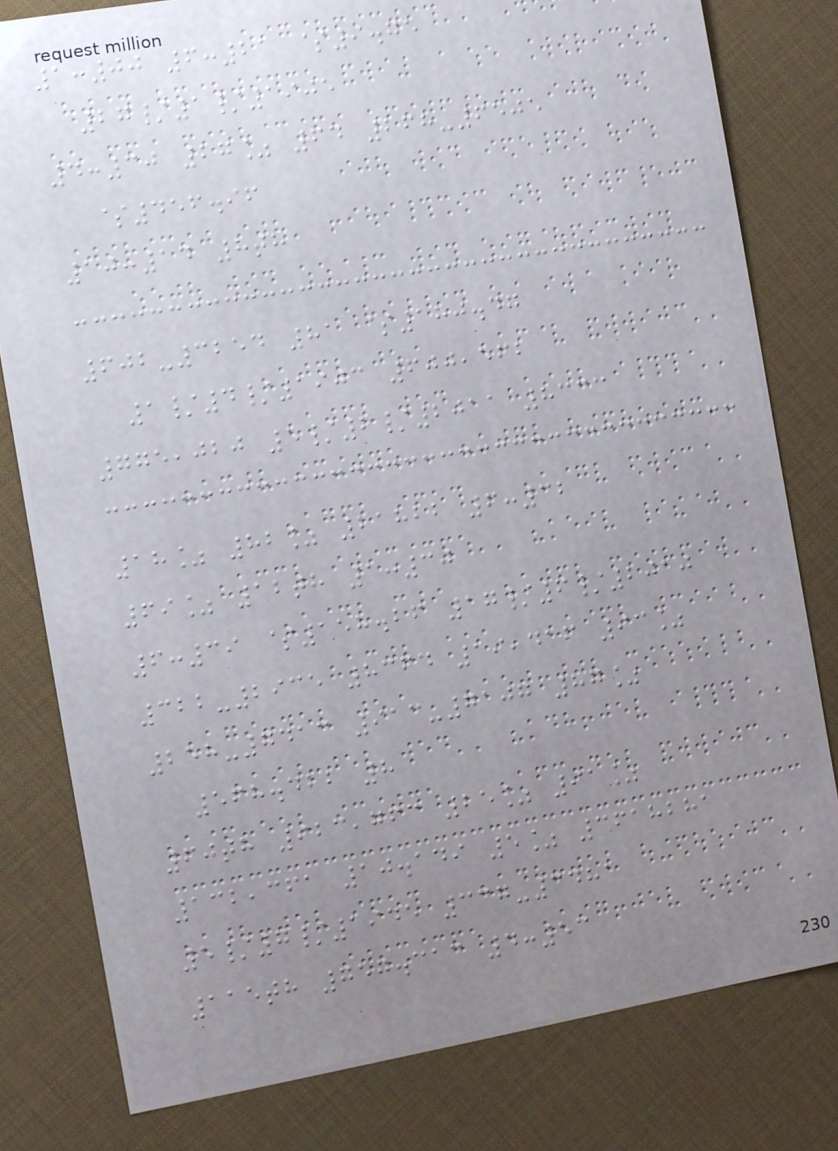1:00 6:21 $9.75
27/1/1905
4:30 27% 64 268-6505
$456.96
10:14 8th
602-3254 81 $180.47
1/4/1903 600,562
775,020 5/2/2011 8333
18% 82% 21822 6:32
69% 12th 1:30
6:39 $158.26 17/6/2010
322-2935 8364 19,416 93%
258-7413 913-7107 87%
568.422 8
60th 923,763 25% 91%
132,361 10.149 5% 3618281
5/7/1945 337-3481
115th 757.313 4:53
